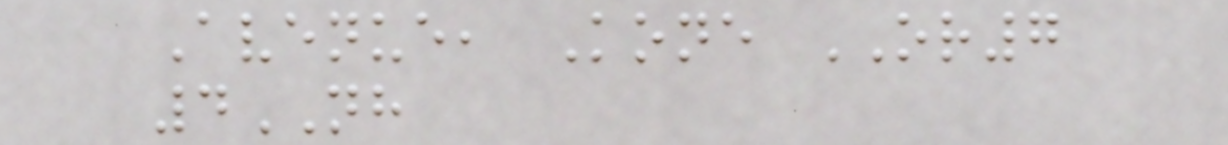Avenue, Kone OR7
4NH
